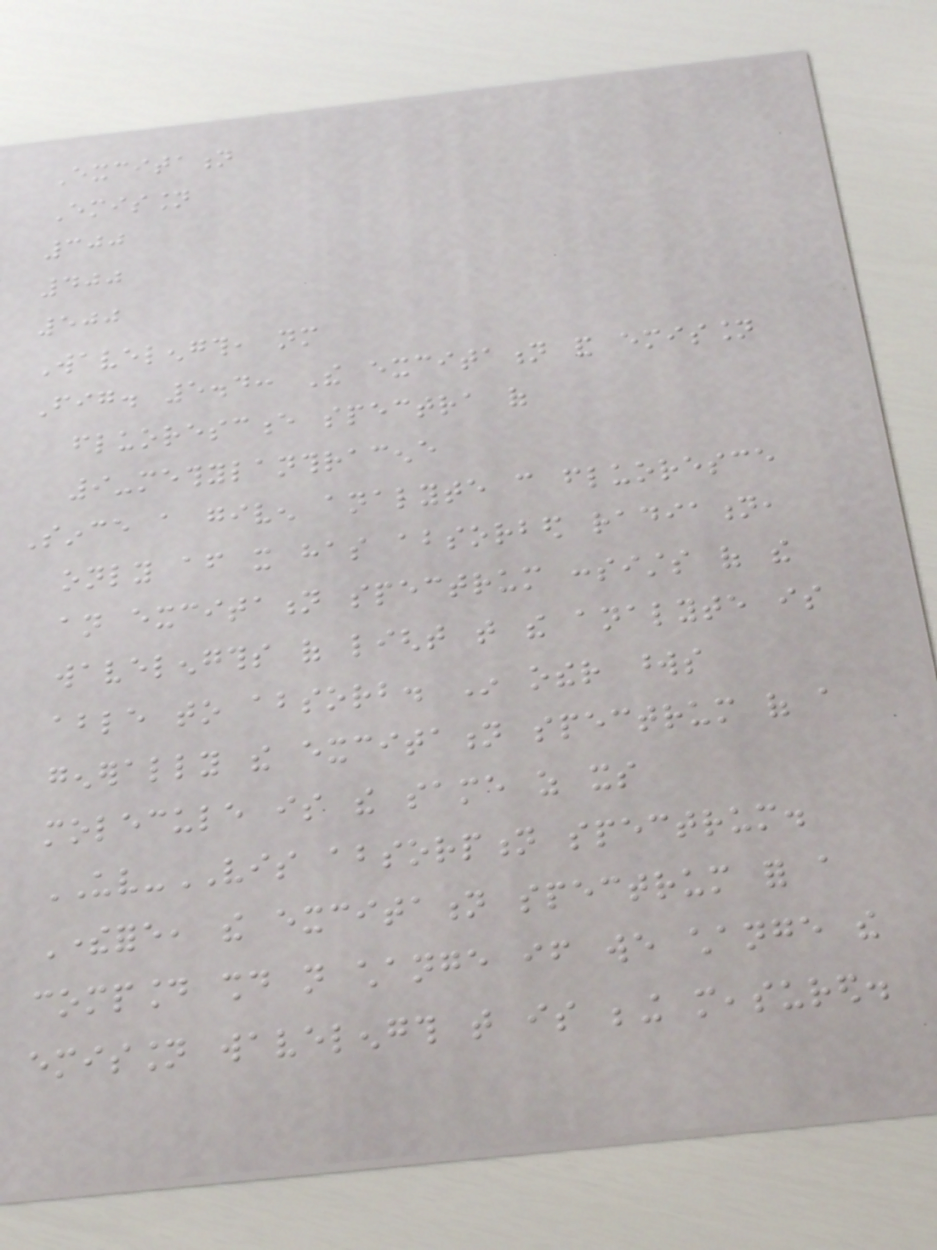Excitation
Emission
300
400
500
Wavelength, nm
Fig. 5.4: The excitation and emission
fluorescence spectra of
9-methylanthracene
Since a given analyte can fluoresce
only after it has absorbed radiation,
an excitation spectrum consists of the
wavelengths of light that the analyte is
able to absorb. In other words
generally the excitation spectrum of a
molecule is the same as its
UV-VIS absorption spectrum.
Therefore, the excitation spectrum for a
compound should not change if we change the
emission wavelength that is being measured.
